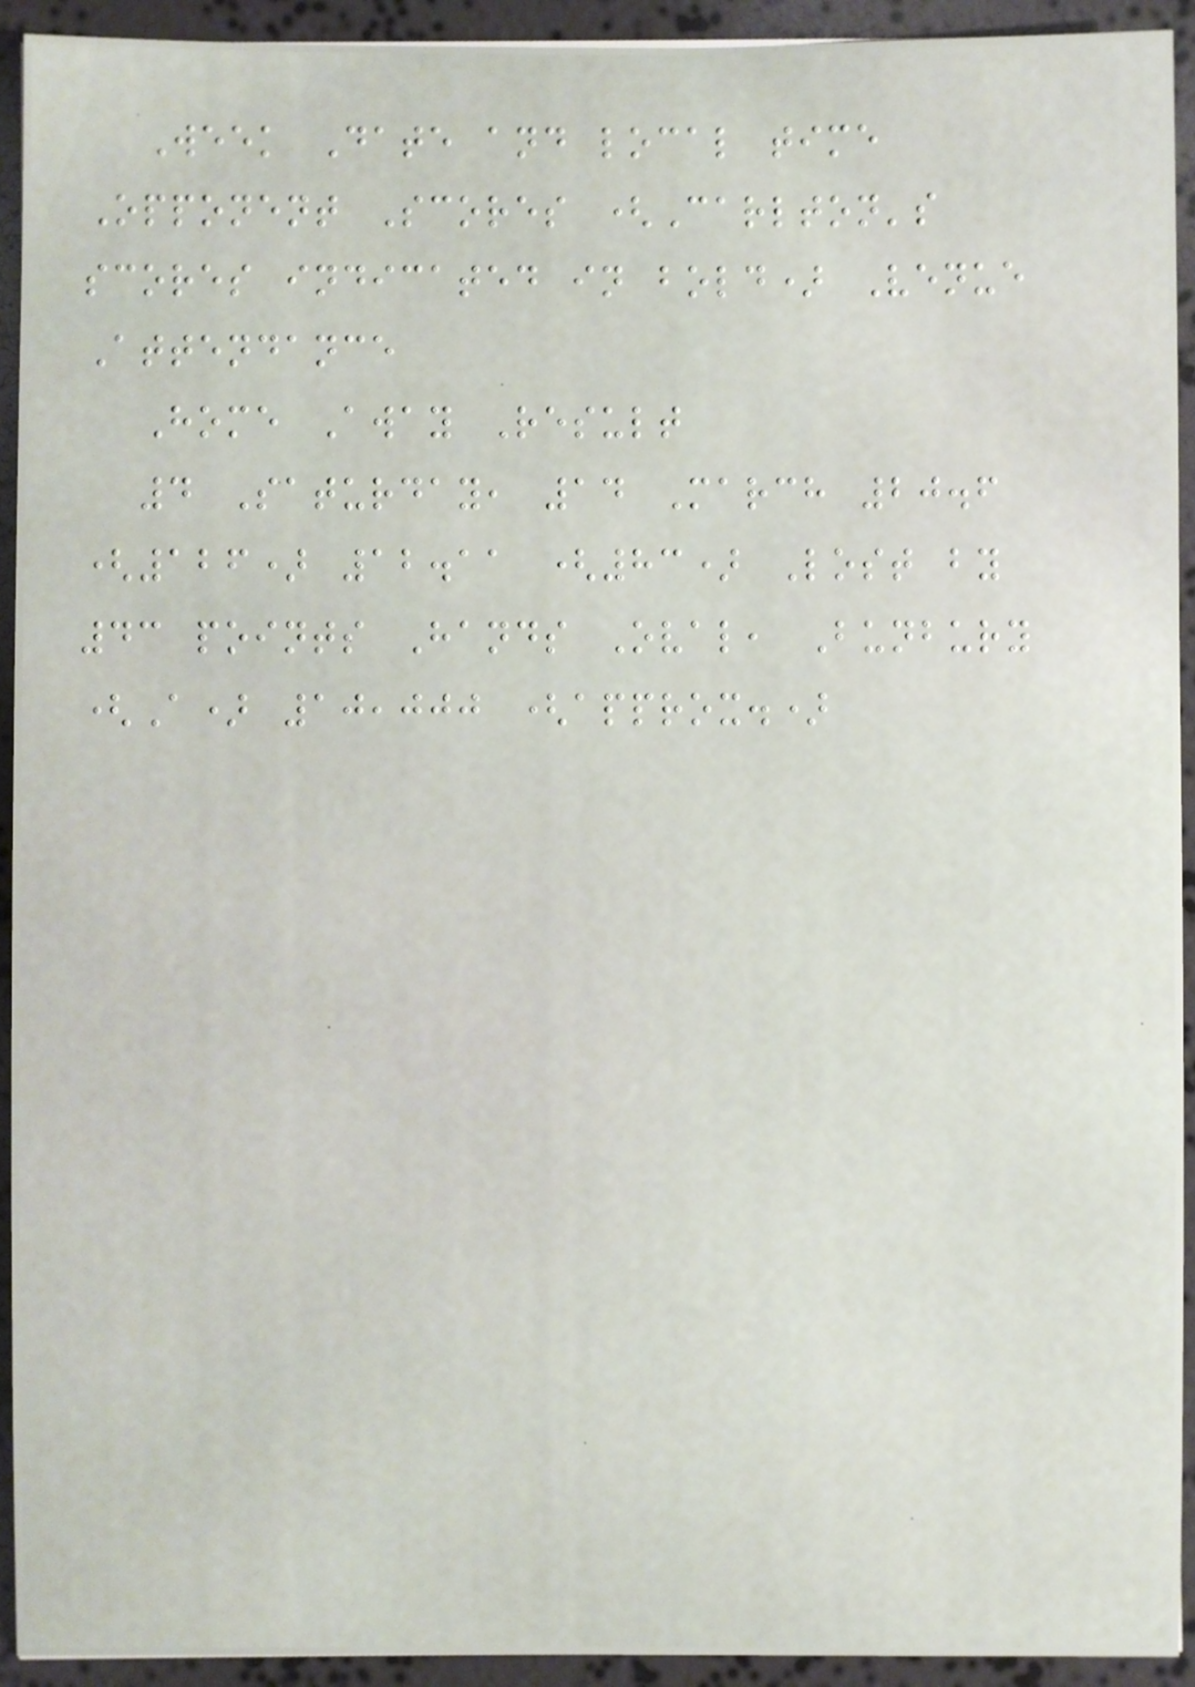Week Date and local time
Opponent Scores (Carlton's
scores indicated in bold) Venue
Attendance
Home Away Result
4 Saturday, 14 March 20.6
(126) 12.11 (83) Lost by
43 points Hands Oval, Bunbury
(A) 10,000 (approx.)
